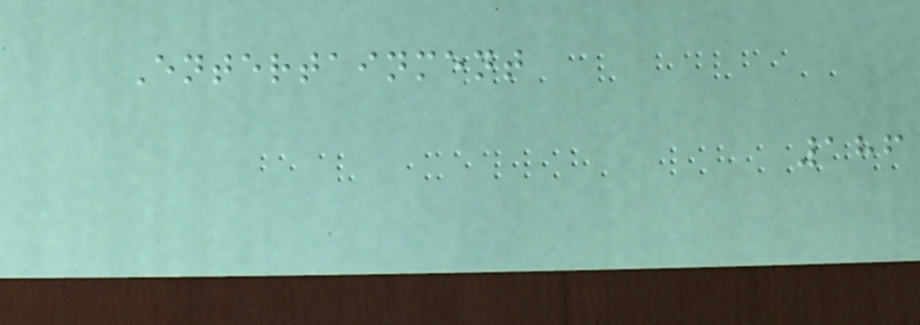Entertainment
186
